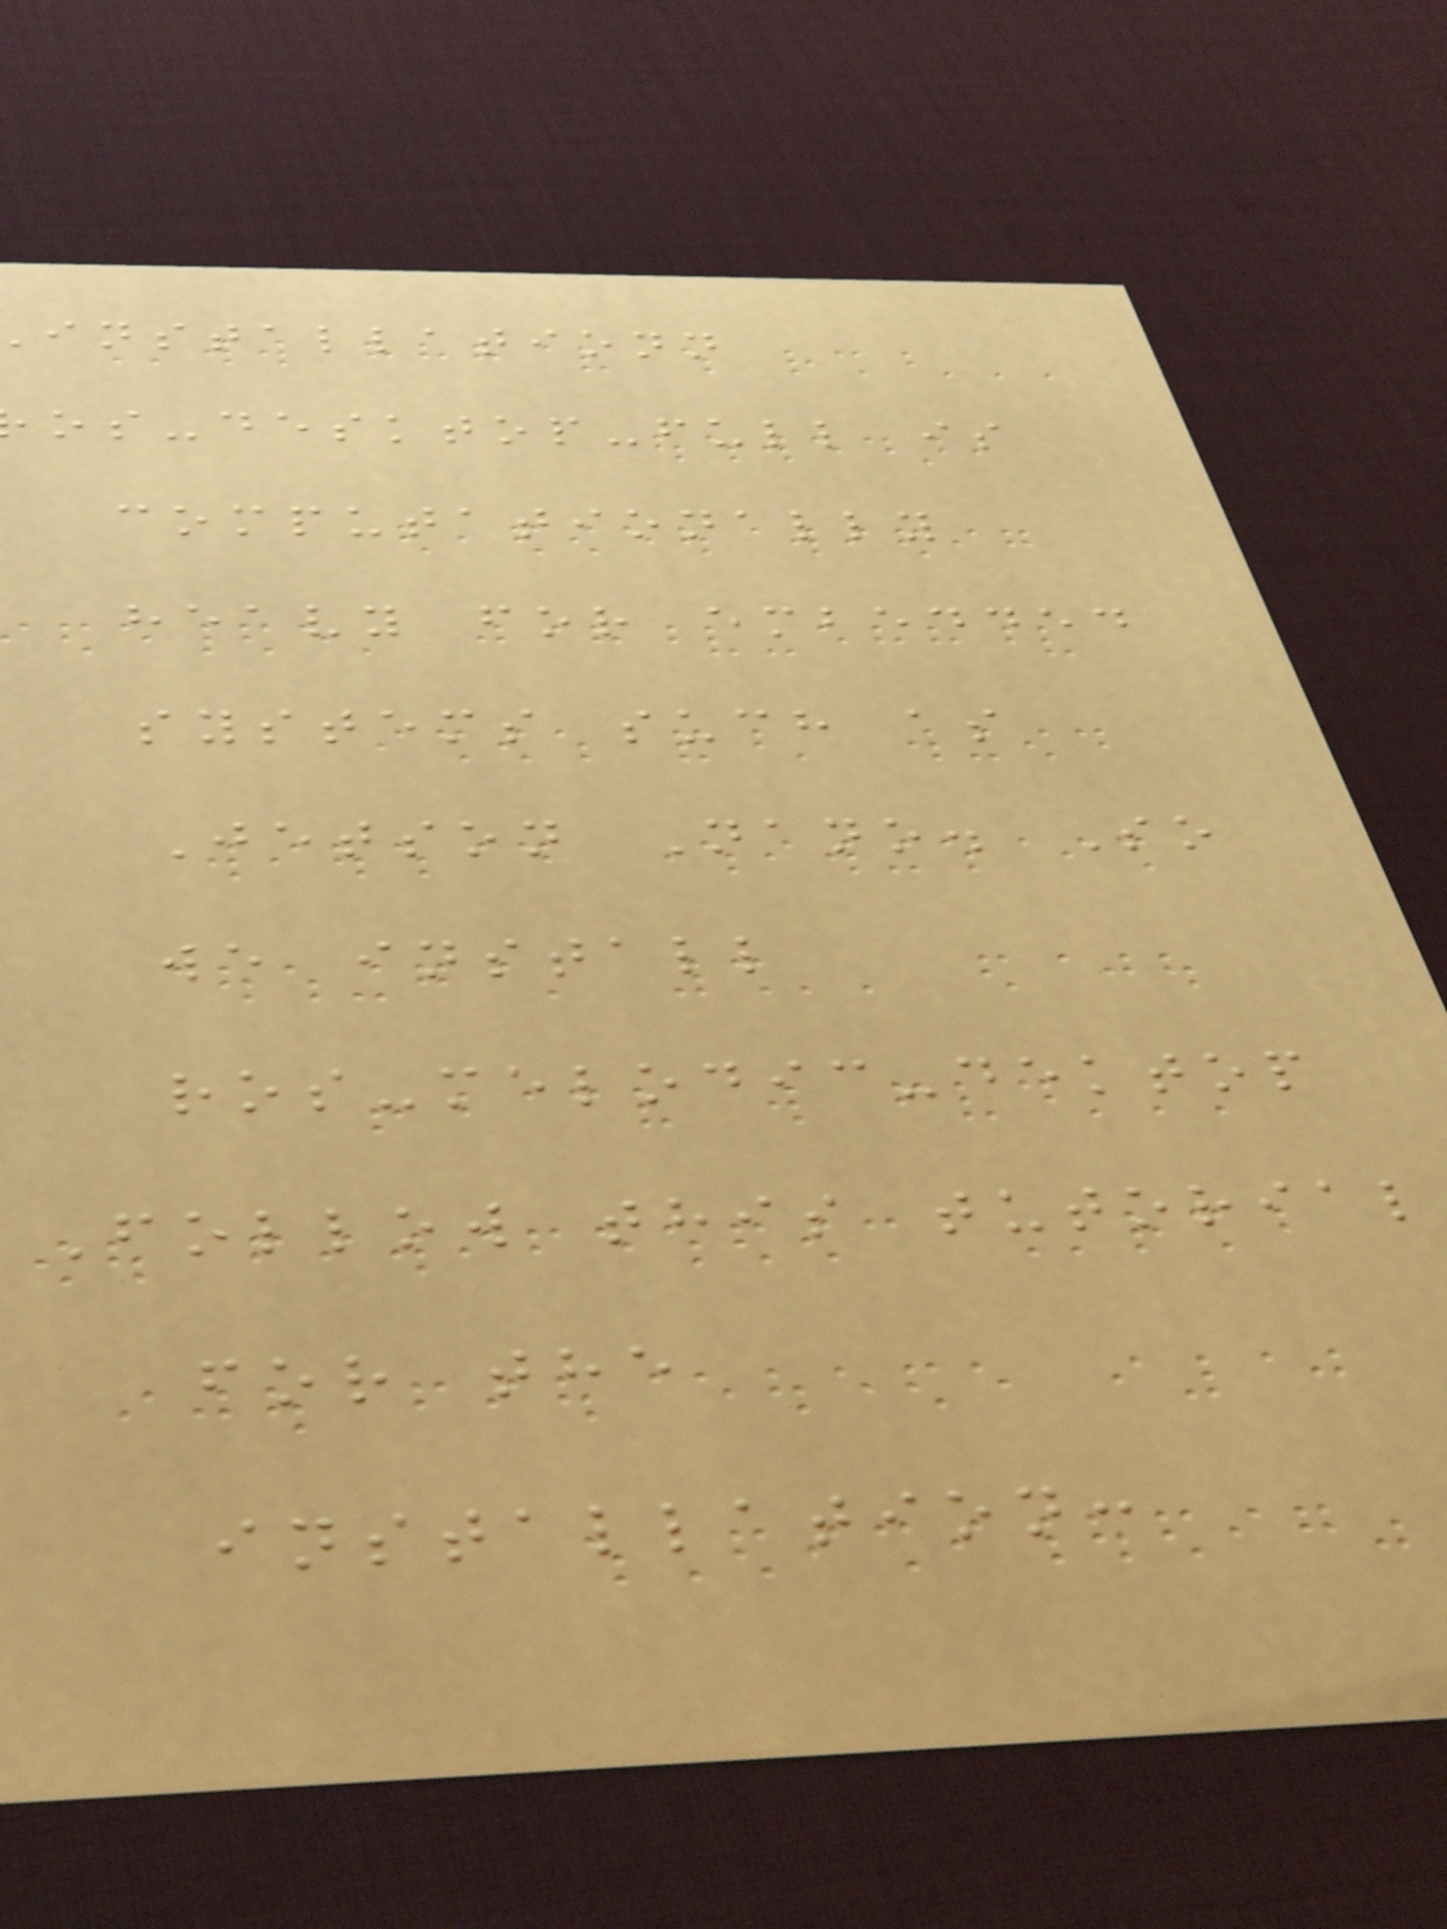installationn
os-desktop-full is
computationally
heavy for embedded
systems such as
Jetson Nano. So
we install
ros-melodic-dektop
Follow this tutorial
for the
installation:
